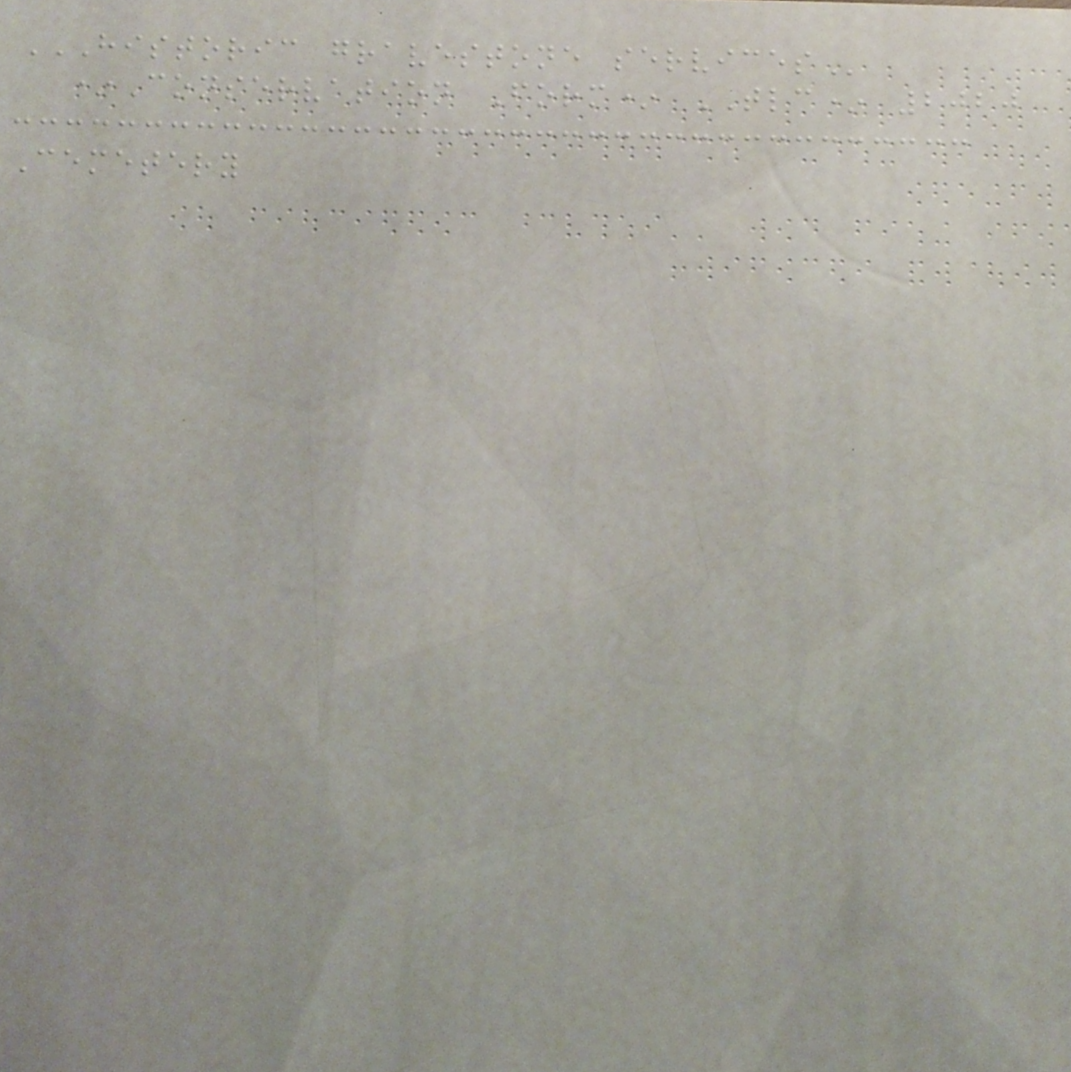HISTORIC GRAVESTONE SERVICES
*Conservation Form* TLC* 2020
Cemetery
